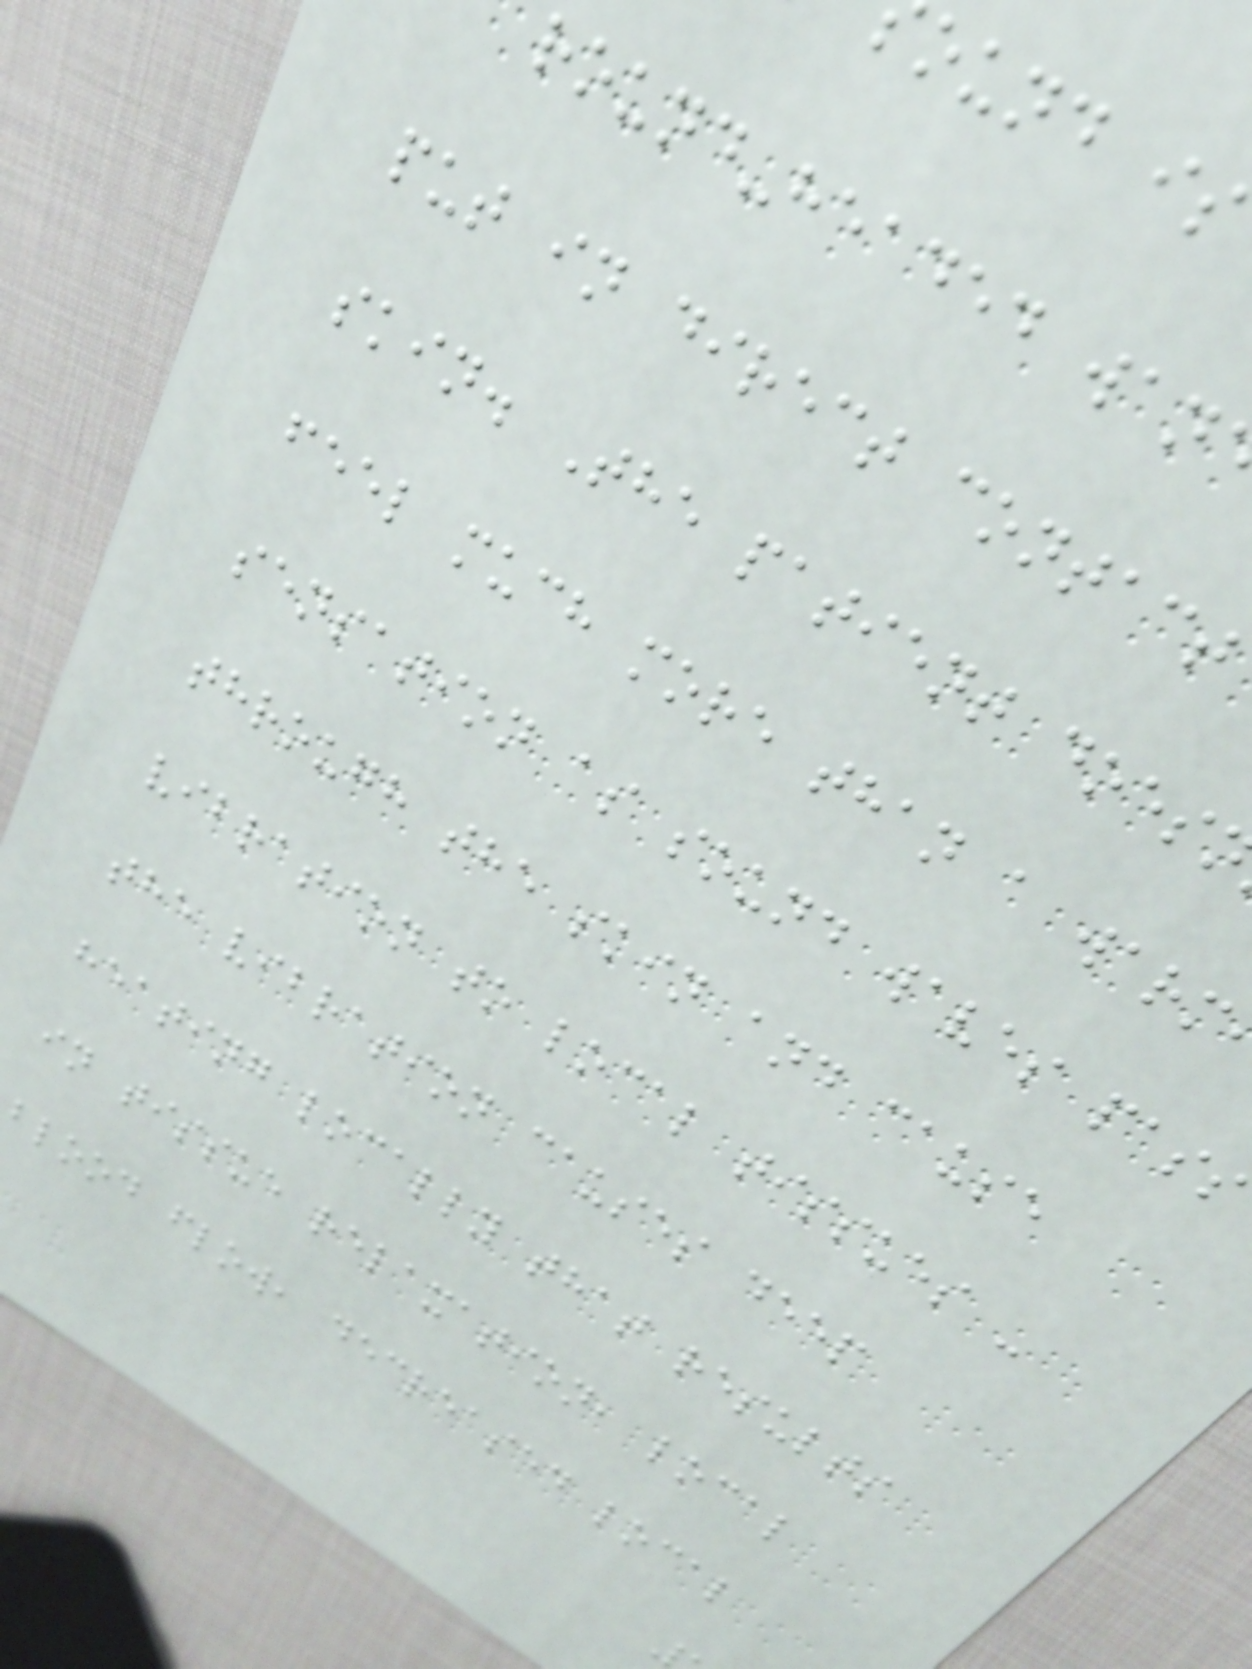ound is
round-headed wan
put in direct contact
skin. The patient does
feel much more than a warm
sensation as sound waves pass
through the skin and cause
vibration to local tissues -
the vibration causes deep
heating locally that results
in tissue relaxation, local
blood flow, decreased local
